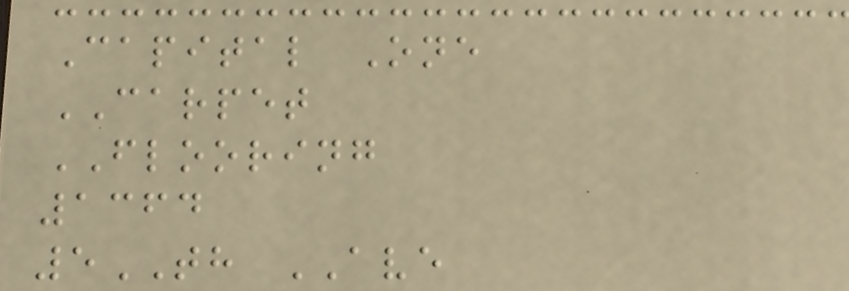Capital One
CARPET
FLOORING
1364
5TH AVE
